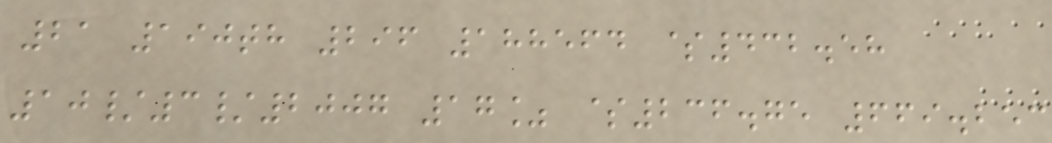21 190th 296 188564 $432.58
10/3/2007 17% $236.75 669.253
